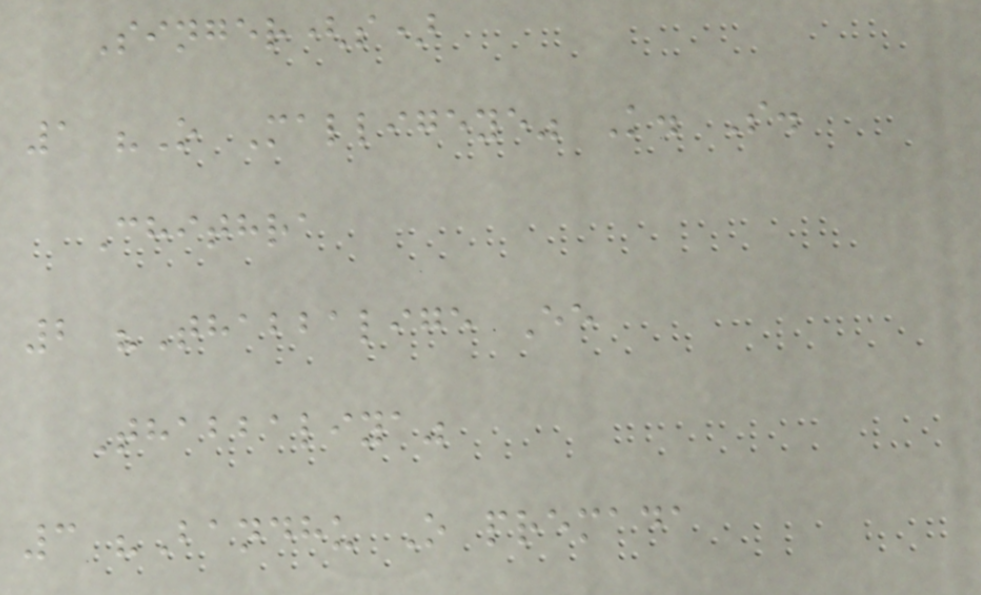Singer(s)
1 "O Malligeye" K. S.
Chithra
2 "Thabbalige Ee
Thabbaliya"
3 "Bandhu O premada
